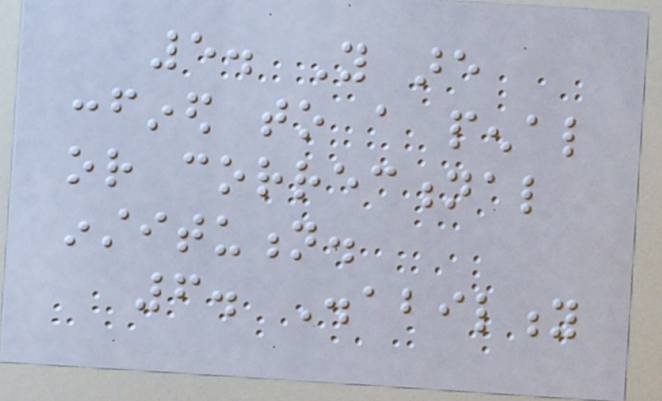5. You are
confined to a penal
or correctional
institution.
6. Disability
